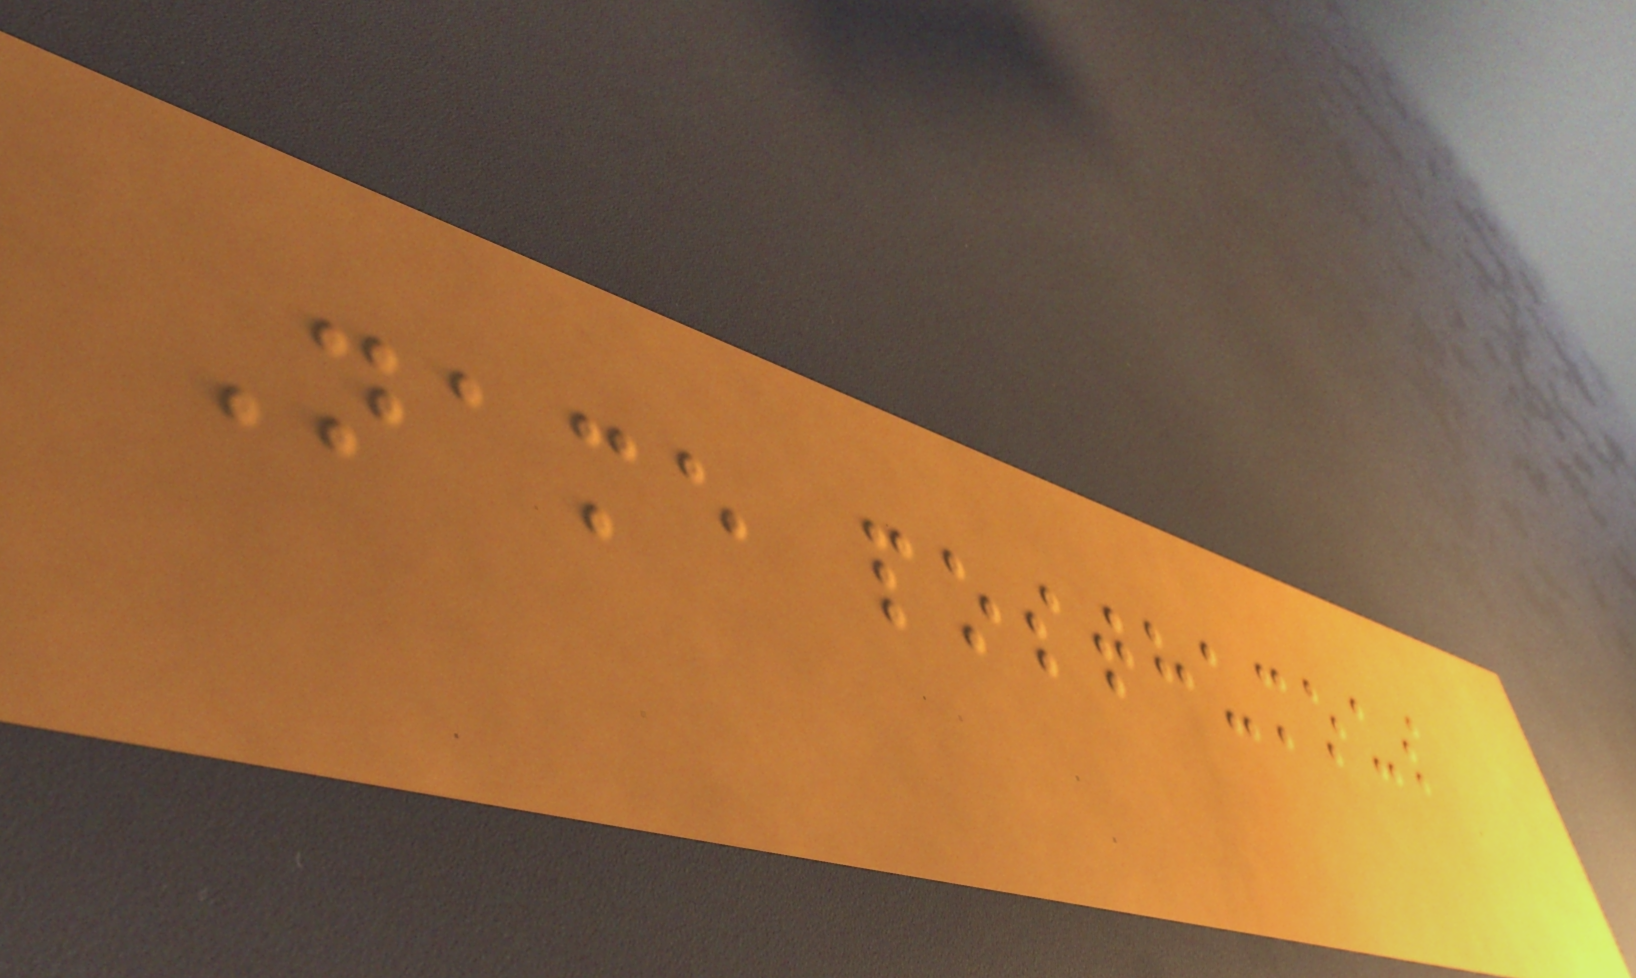Name posthumous
